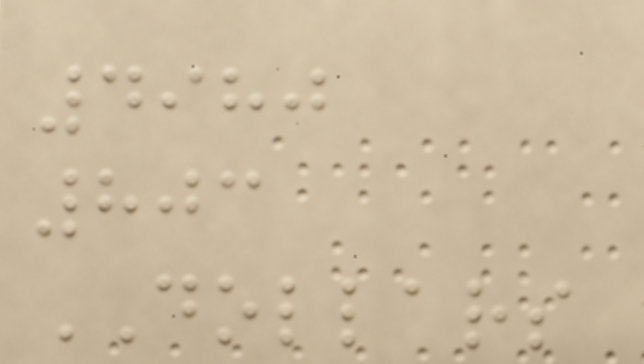4980
803
DOLLARS
